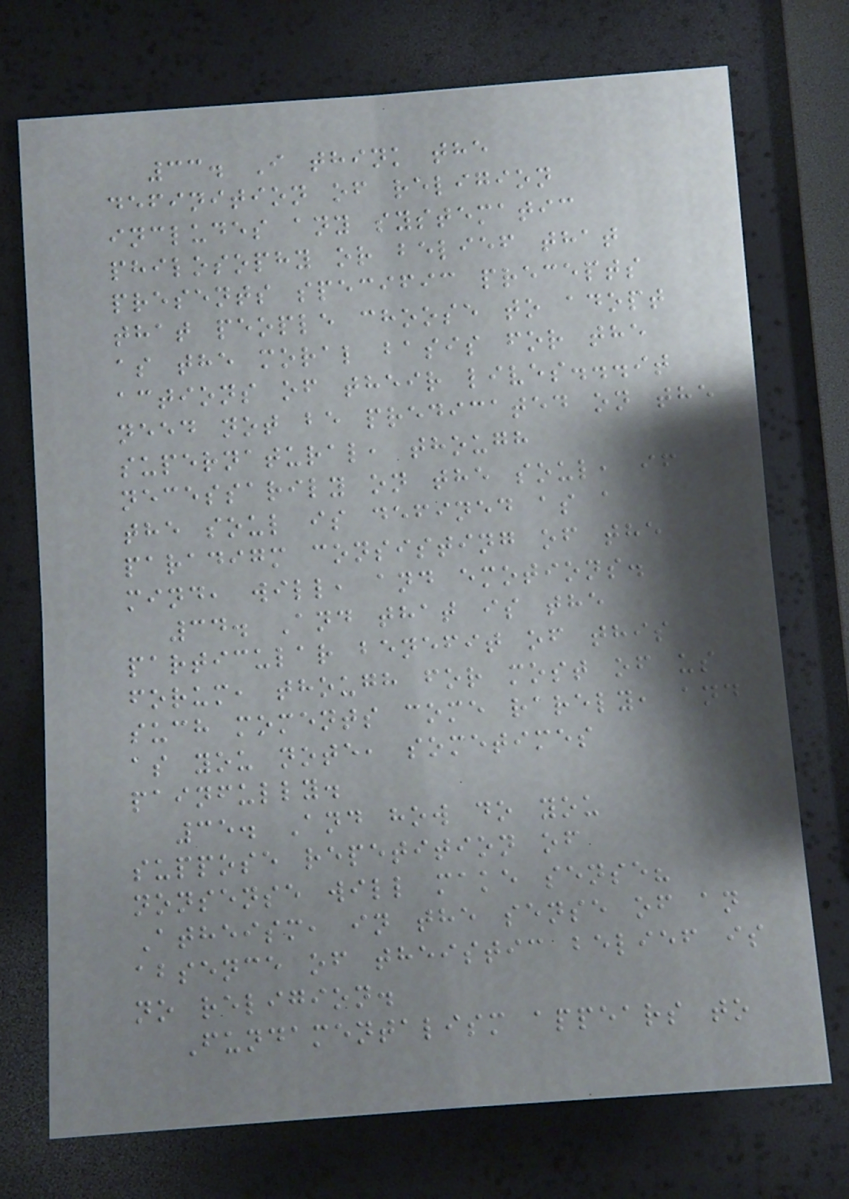33. I think the
definition of religion
includes any systematic
philosophy or belief that
presents specific precepts
that people choose to adopt
as the moral basis for the
actions of their lives...it
need not be predicated on the
supernatural, though
necessarily on the soul, if
the soul is defined as a
paradigm consisting of the
mind, will, and emotions.
34. And that is the
particular benefit of this
forum, though for most of us
such moments come rarely, and
as you note, sometimes
painfully.
35. And how do you
suppose repetition of
nonsense will make sense?
Atheism, in the sense of an
absence of theistic belief is
no religion.
Fundamentalism appears to
